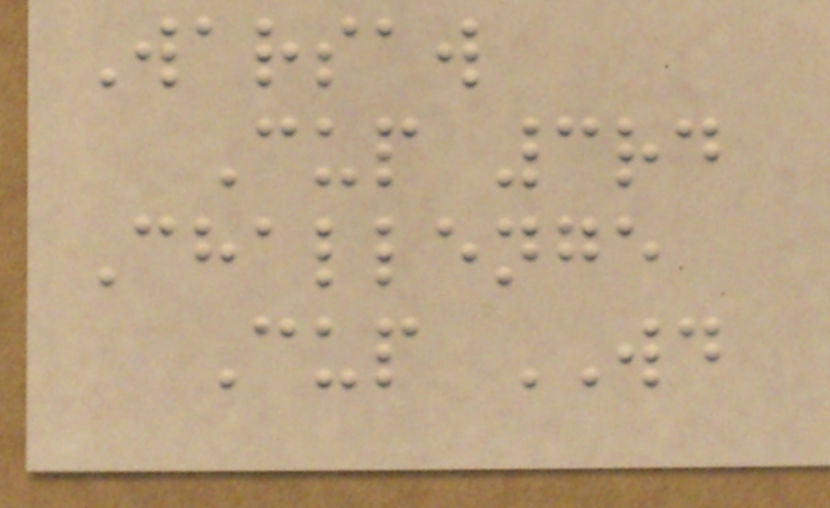Warsaw
Cup 3rd
Challenge
Cup WD
